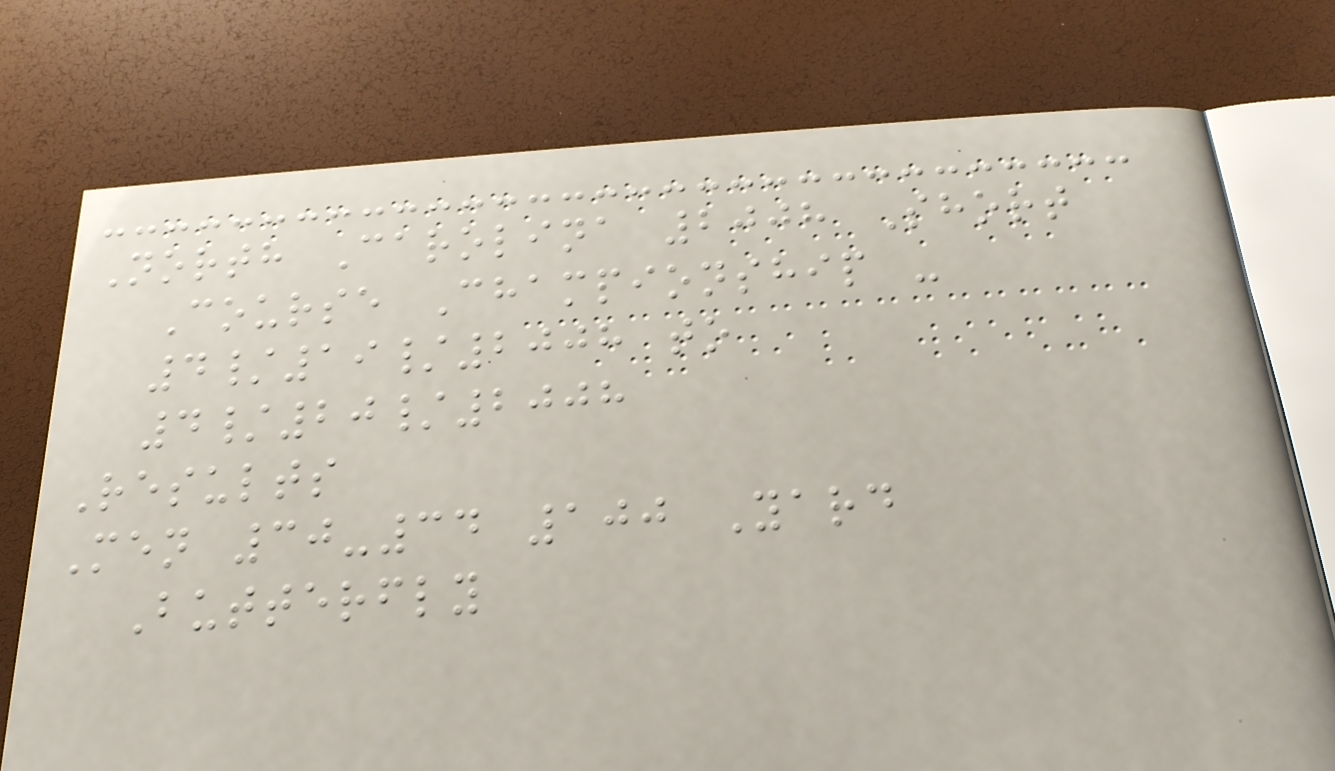North Carolina 2008 Short
Course Championship -
4/19/2008 to
4/20/2008
Results
Men 30-34 100 Yard
Butterfly
